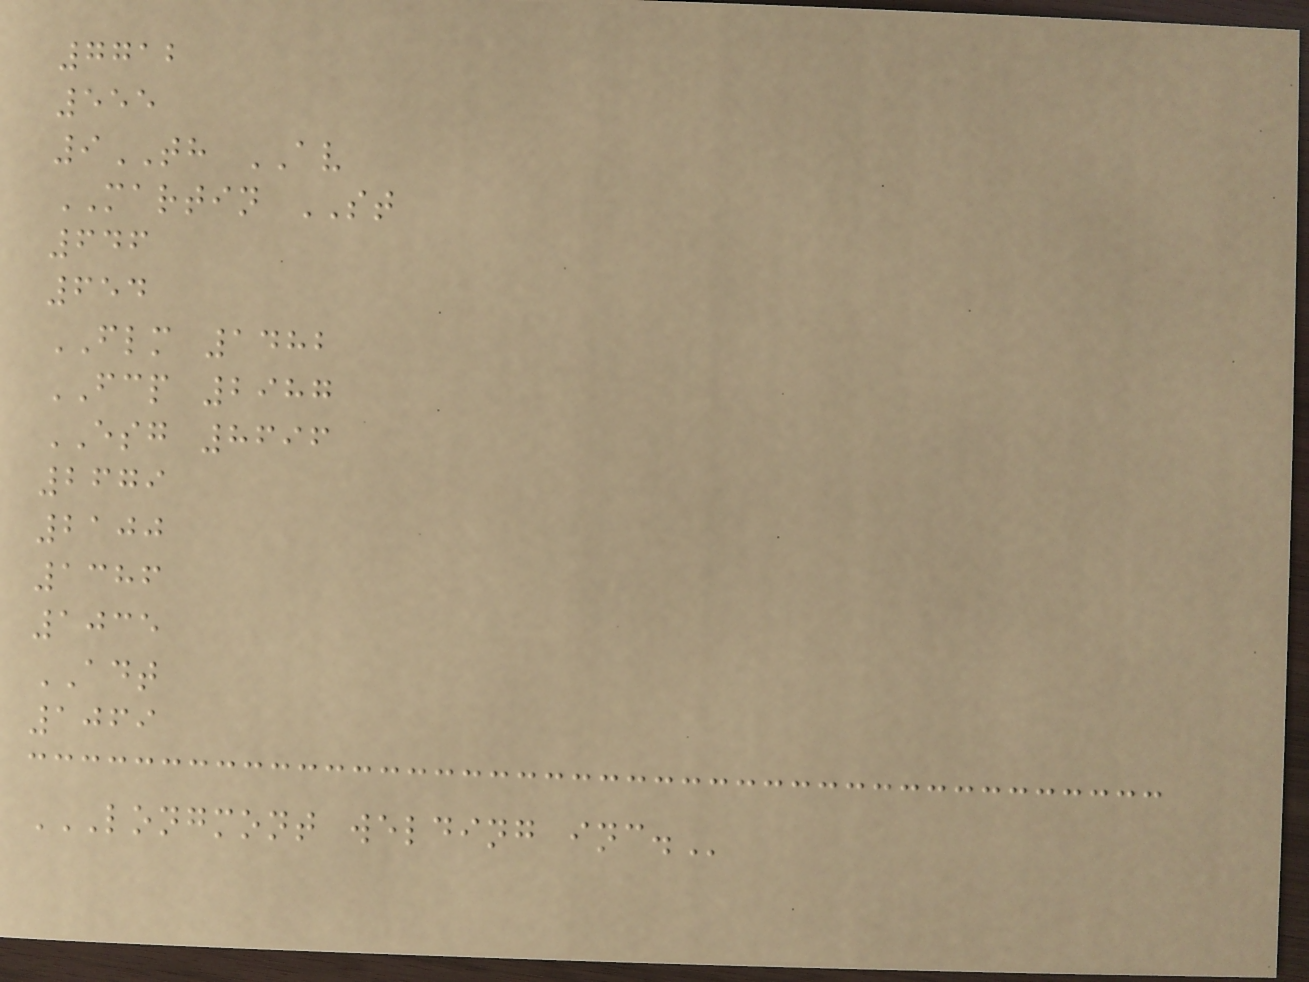7712
555
9TH AV
MARTIN ST
646
654
FLM 1482
FCP 2987
ESG 8696
2679
2100
1386
1035
ADT
1069
LONGMONT WELDING INC.
